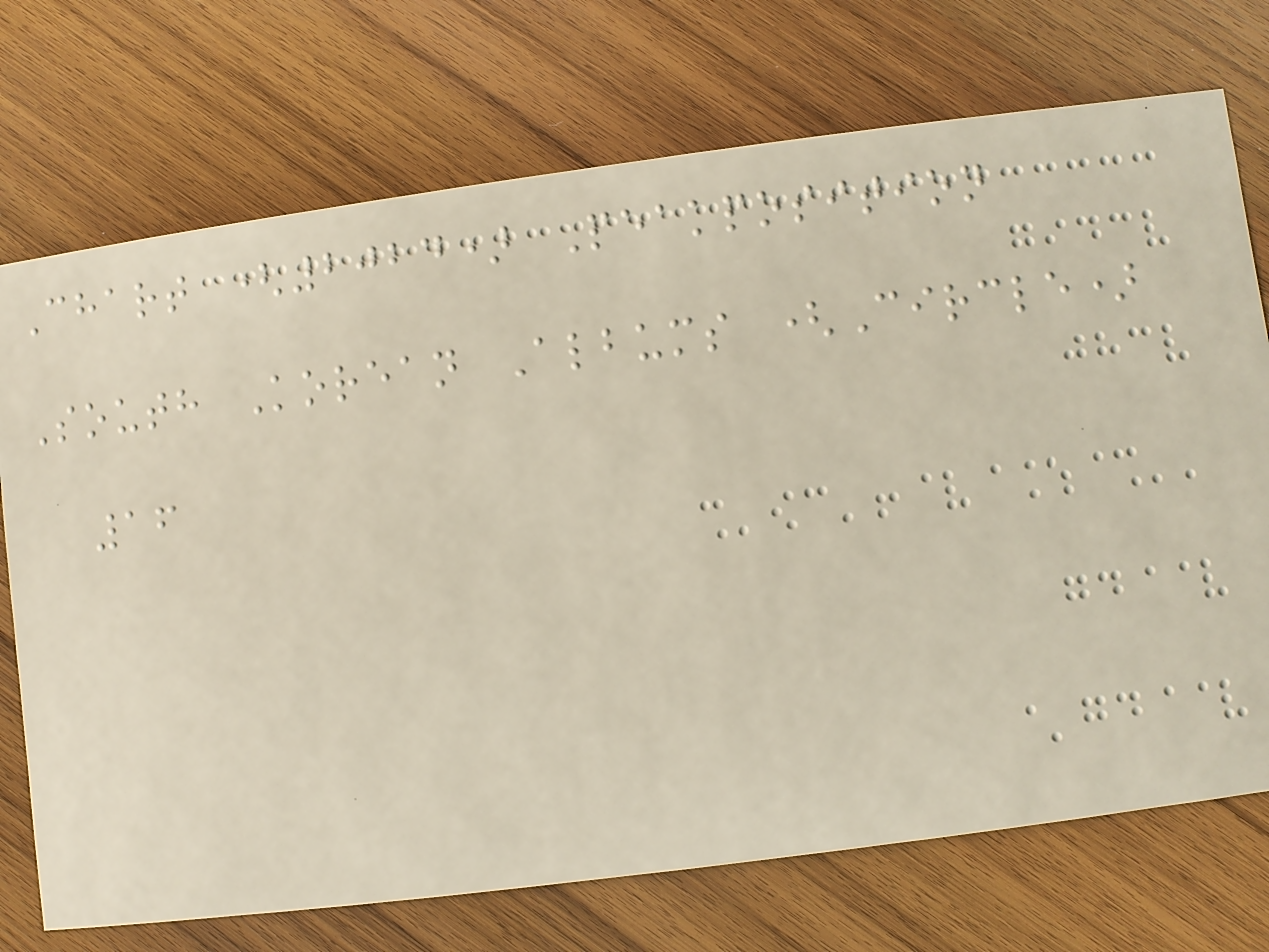Chart (2024) Peakposition
South Korean Albums (Circle)
16
